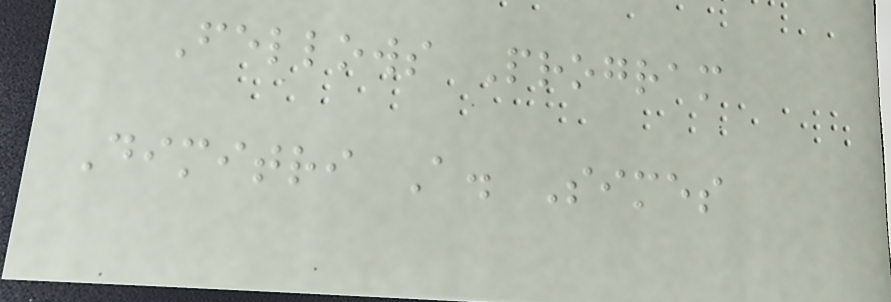Fellows Program
Dimitri A. Simes
